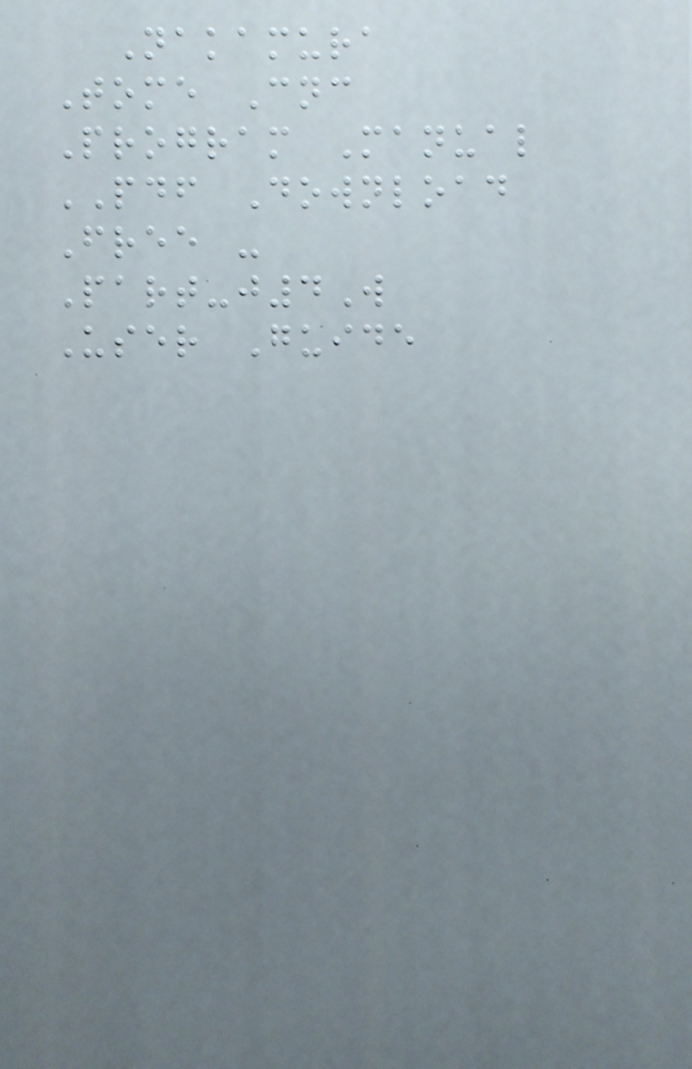Nakamura
Tome Cnc
Program Manual
PDF Download
Free -
Part-j4W
User Guide
